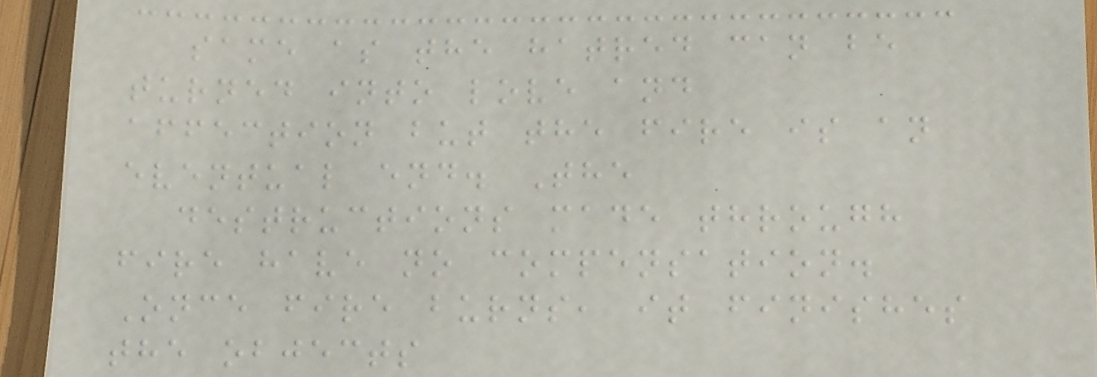same as the hatred can be
turned into love and
affection but the fire is an
eventual end. The
destructions made through
fire have no compensation.
Once fire burns, it finishes
the objects
